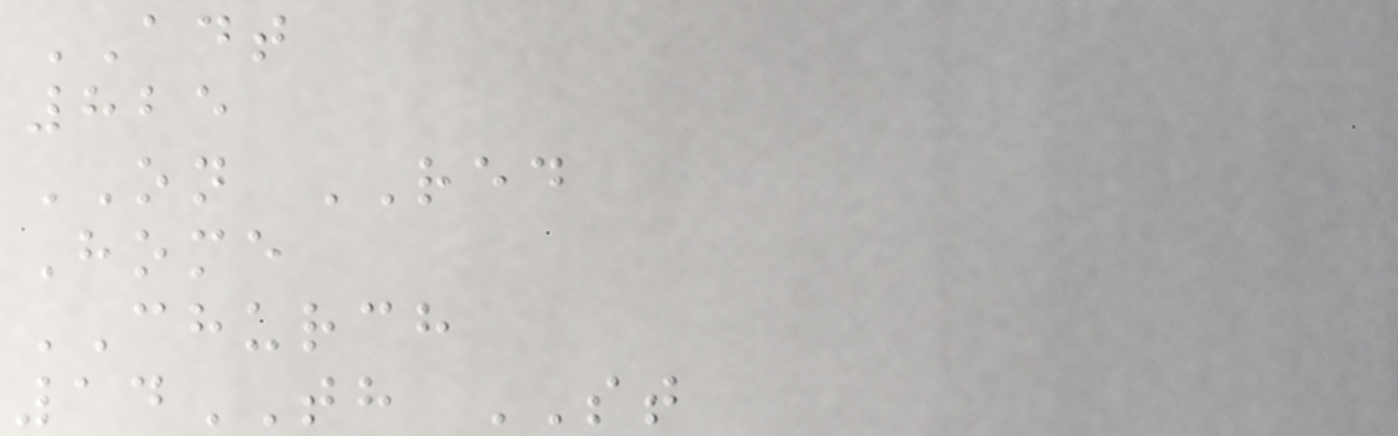ADT
825
ON RED
Home
CHURCH
14TH ST
